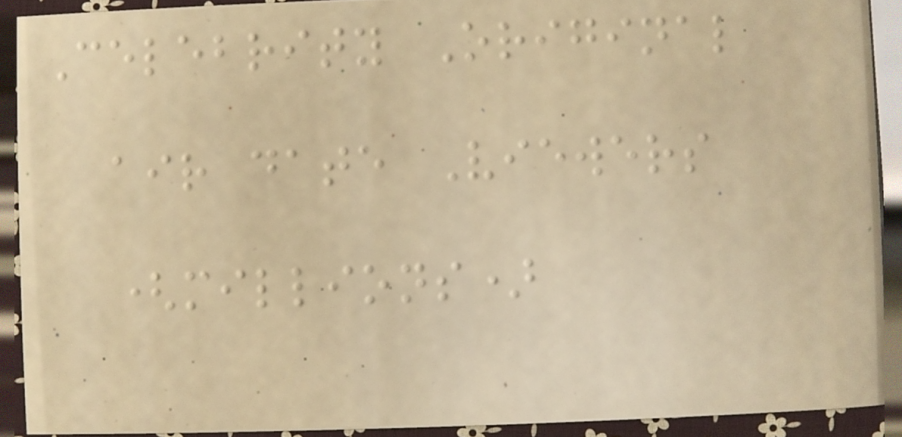Celebrity Original
air date Viewers
(millions)
